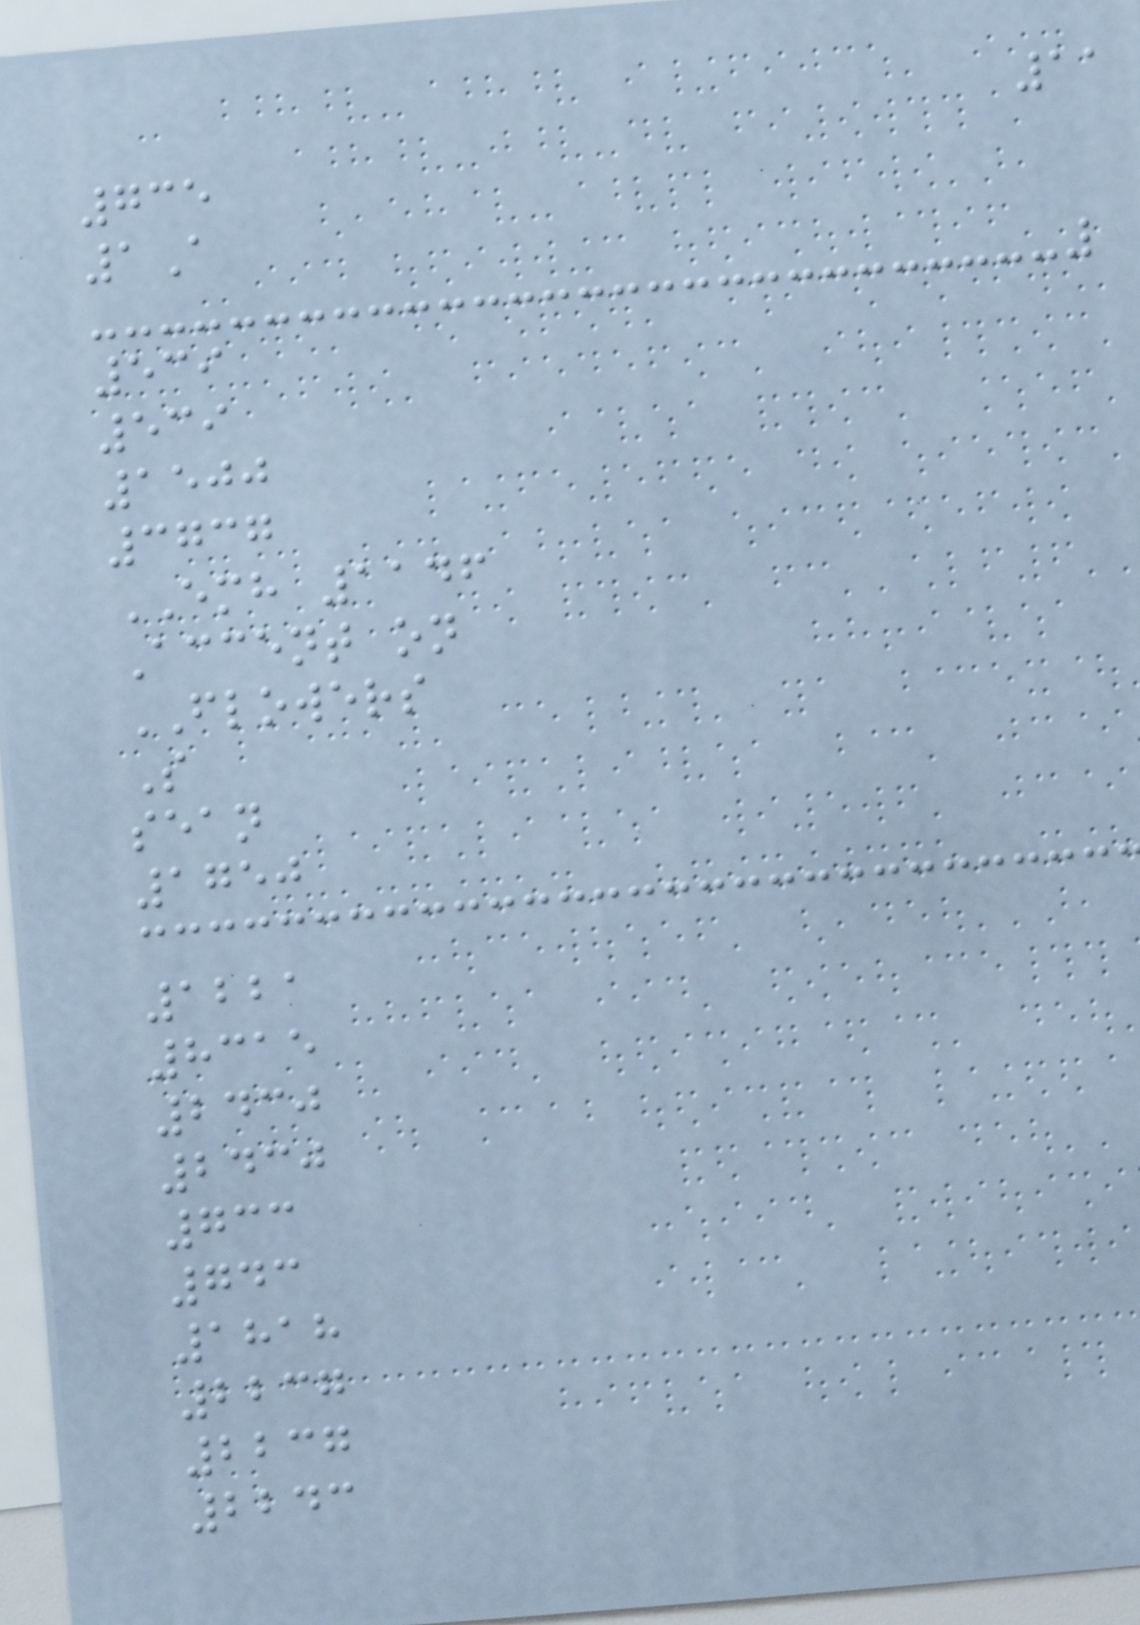11
735
1A
539
539
1500
3737
EMH 1146
Accent on
FLOWERS
S
sean
1750
1221
8315
2430
2430
733
743
1818
2237
2237
2243
